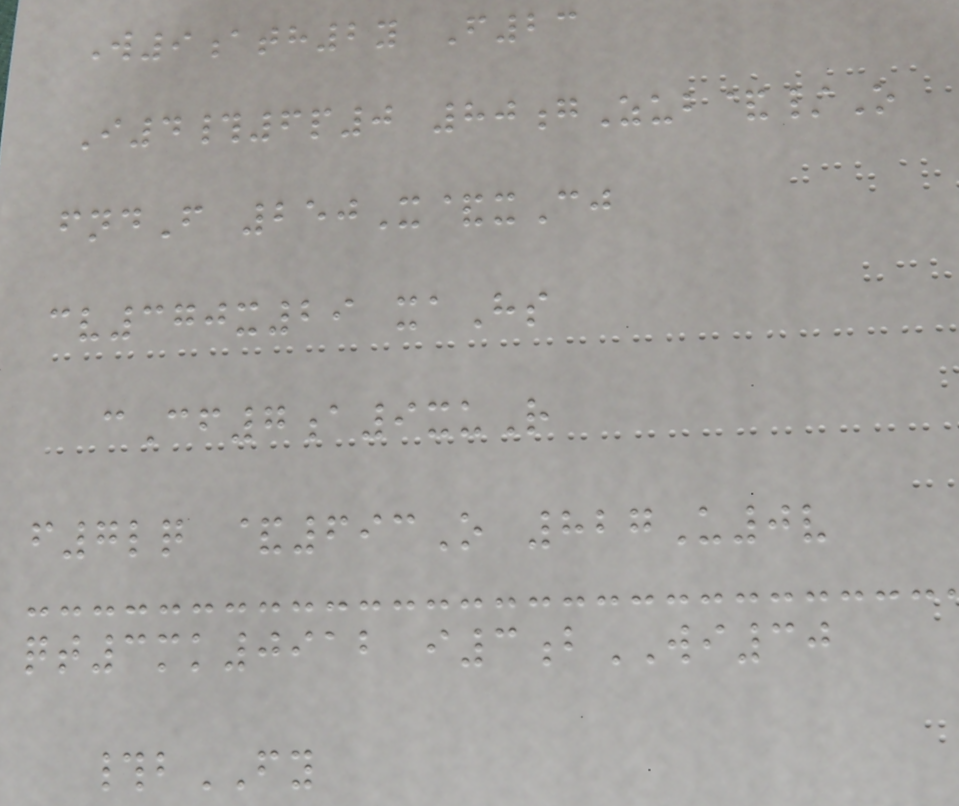W9ath2y F23
I4#6p0 80gZub&/O
fndF 250X&xCj
cv370x29 xaHs
cCf7a9xuR
f7lq &693O 827U0v
qt3mk0912 i3bWI30
#bFY
